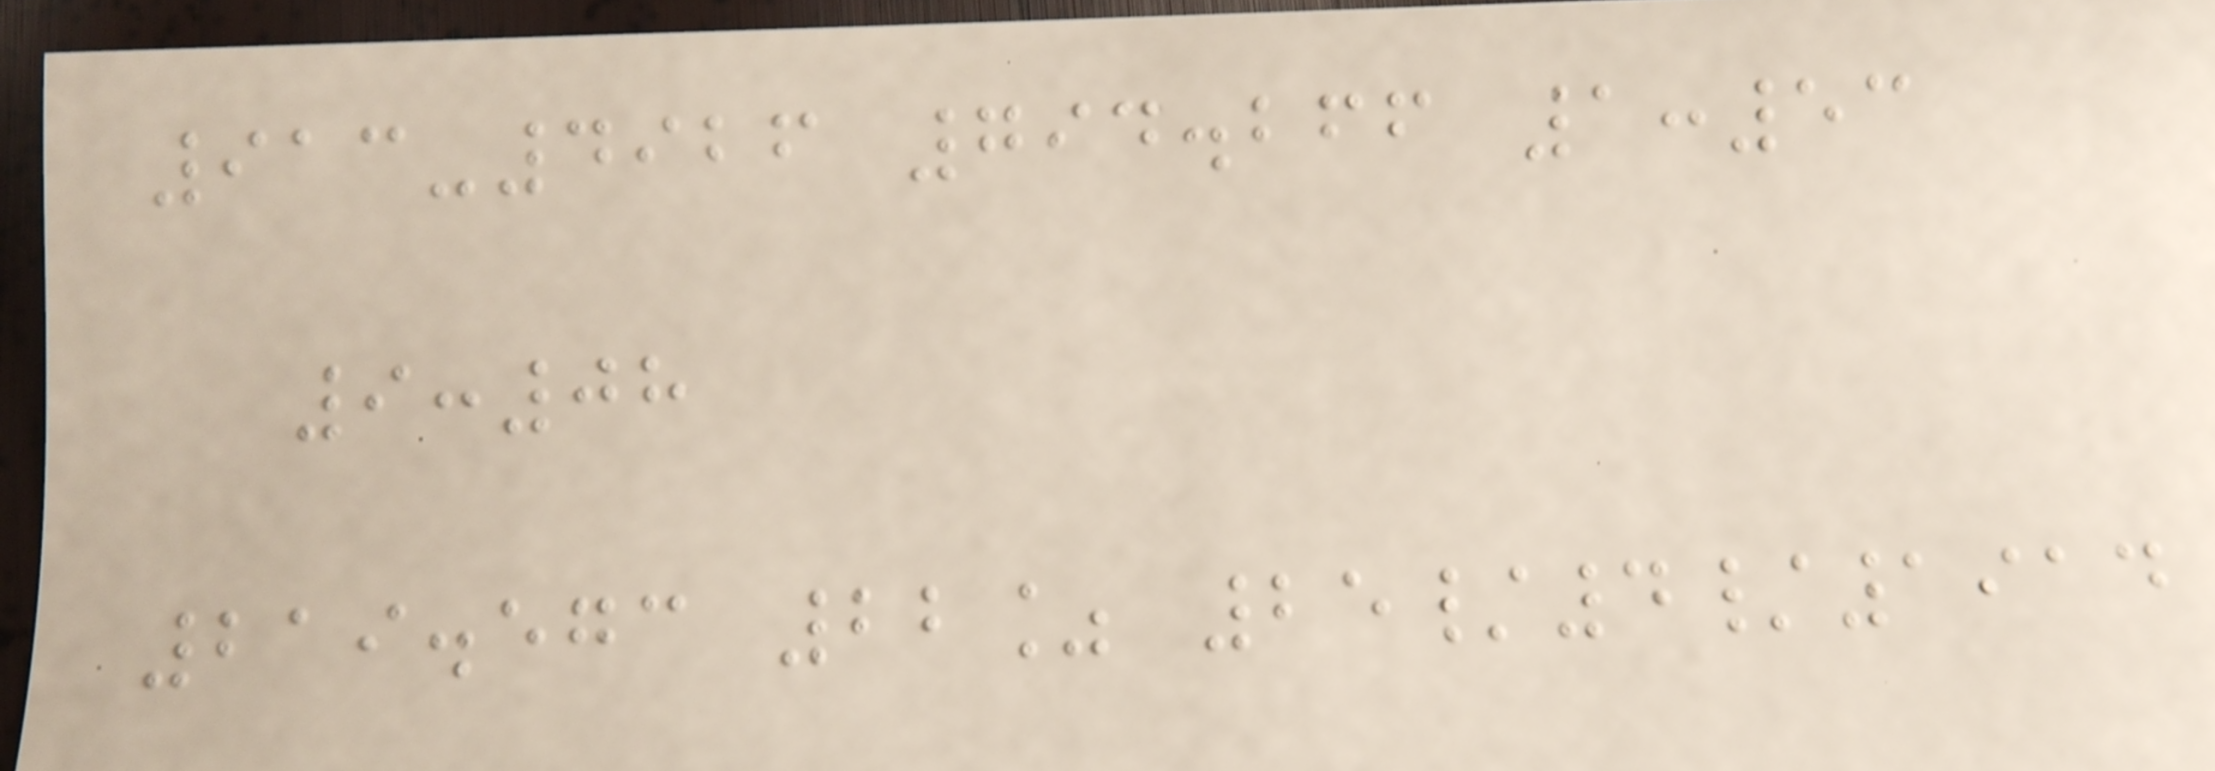913-4926 794.266 1:53
9:08
219.573 22% 25/4/1914
